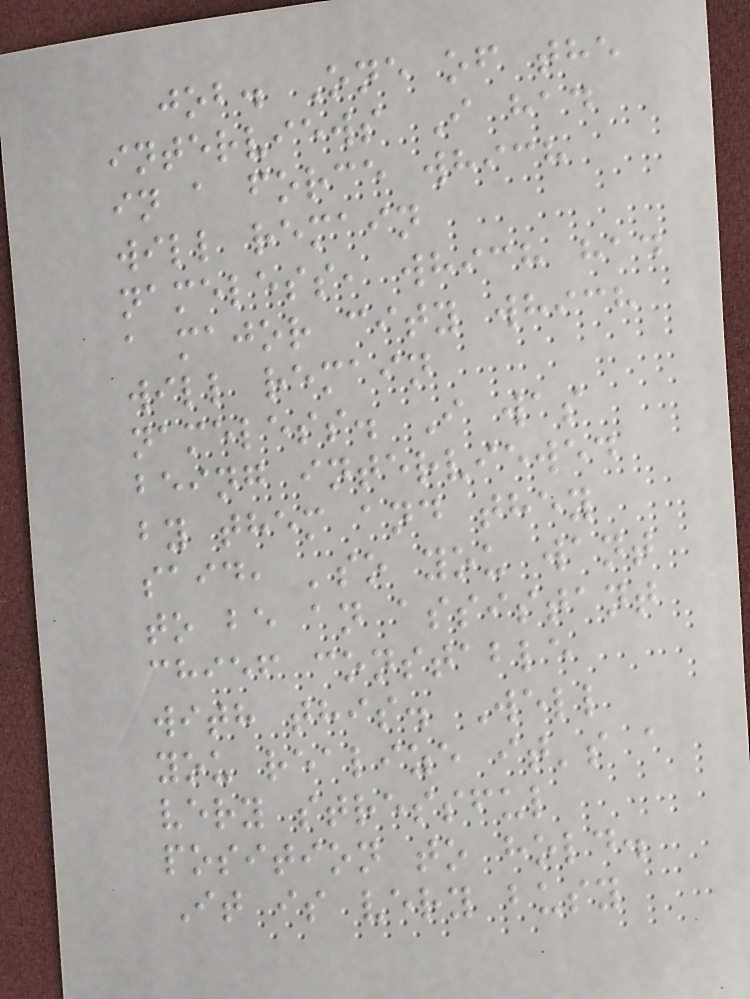job. One of the
interviews I had
in a force which
will remain
nameless, which had
a major city which
will remain
nameless. I was
being interviewed
by them and they
said, 'so you want
to be an assistant
chief constable
with this. Well
you realize it's a
very stressful
position to hold.
It is very busy
